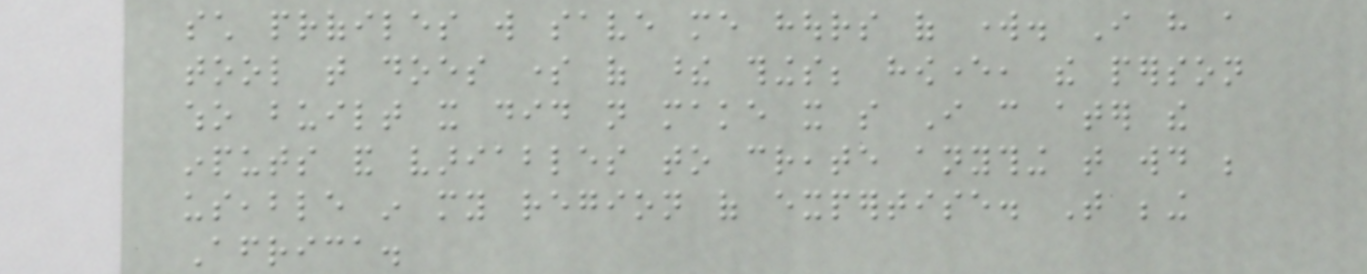such profiles will save me hours of work. I have a
tool that does some of these things; however, the person
who built it did not make it so I can ater the
inputs and variables to create anything that would be
useable in my region of expertise. That being
Africa.
